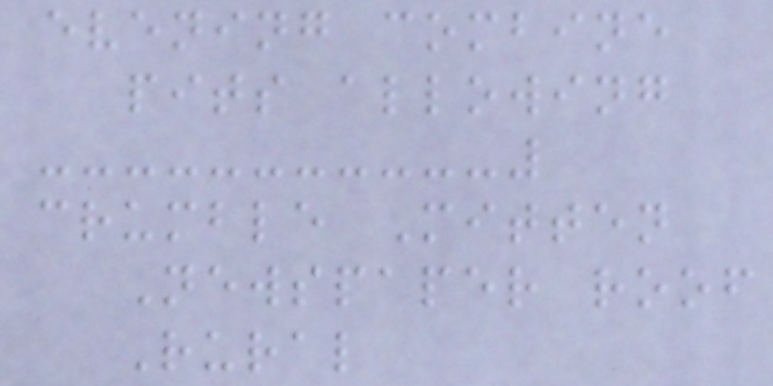evening combine
pits allowing
crumble Mitten
Newspaper roof
Rural
